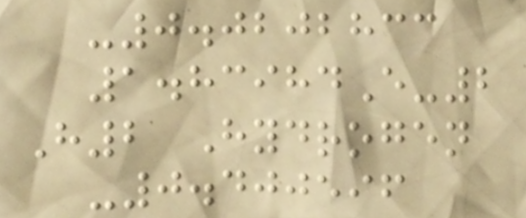-0.0202833
1.83984E-2
H2 Hydrogen
-0.400596
